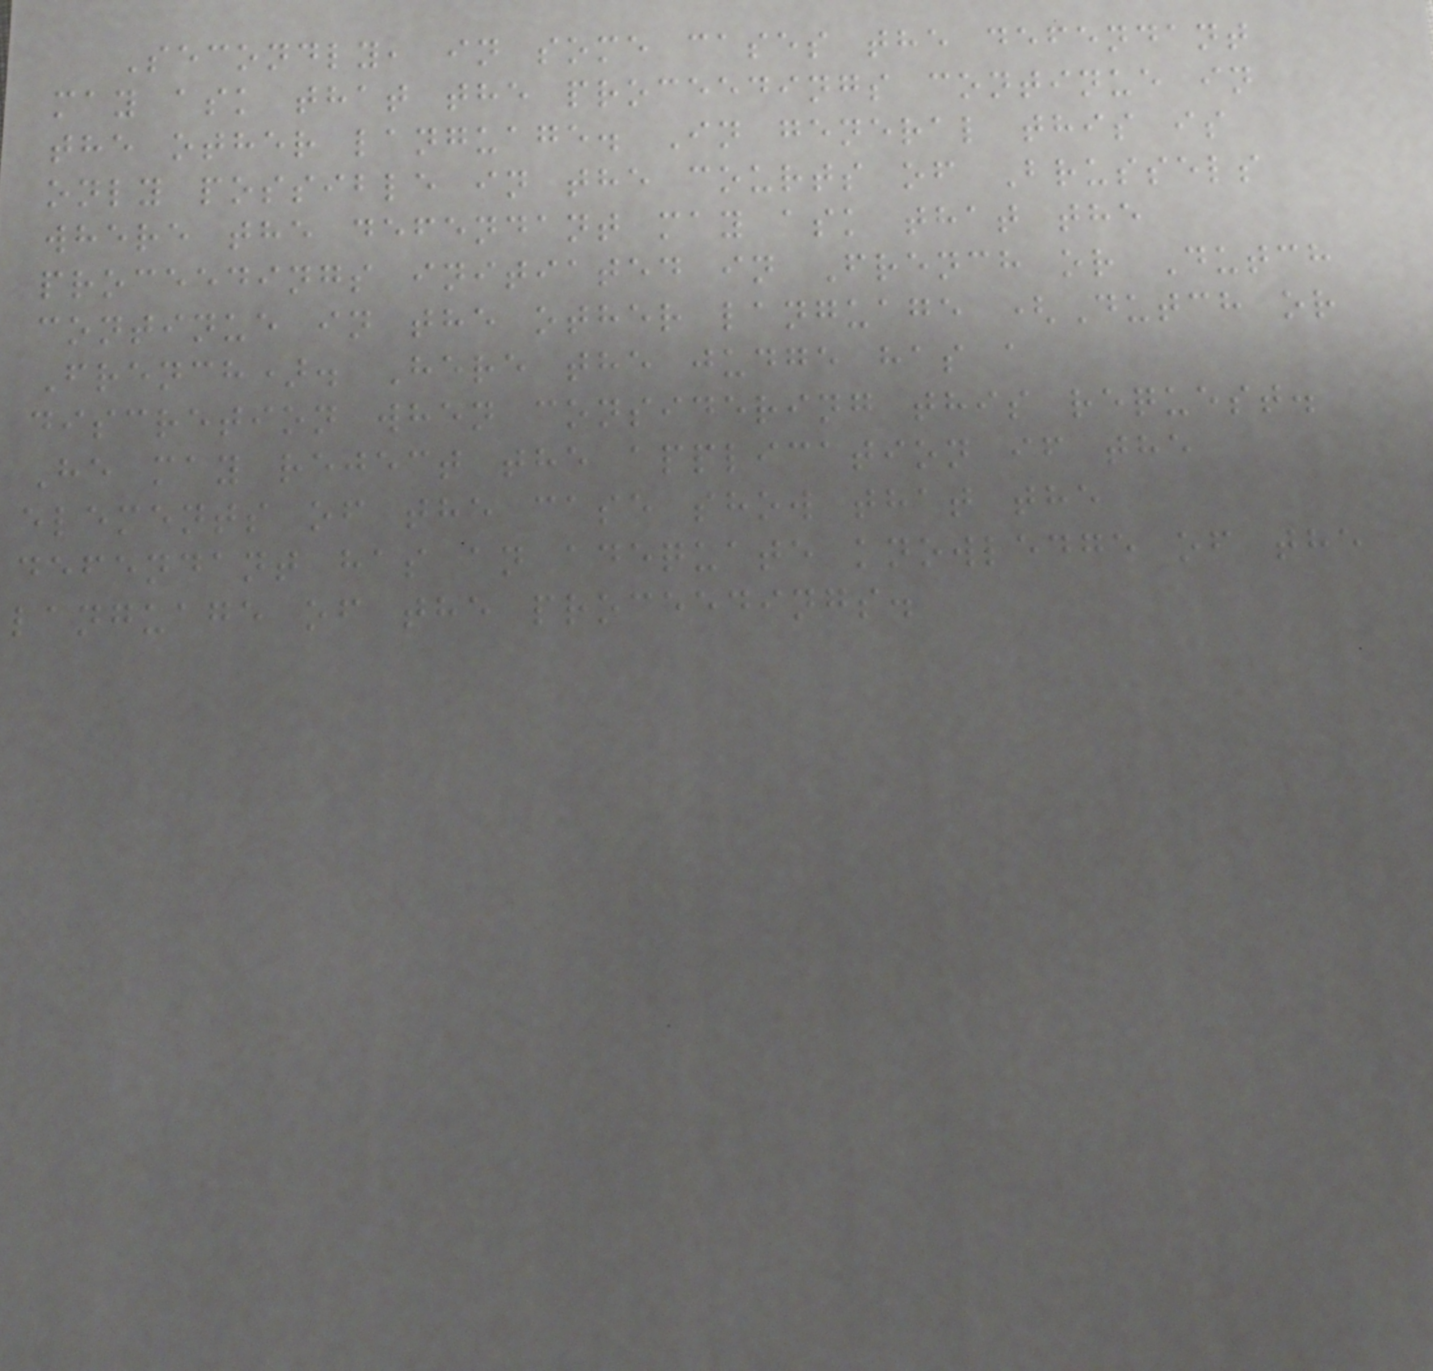Secondly, in some cases the defendant
may ask that the proceedings continue in
the other language. In general this is
only possible in the courts of Brussels
where the defendant may ask that the
proceedings initiated in French or Dutch
continue in the other language (Dutch or
French). Here the judge has a
discretion when considering this request.
He may reject the application if the
elements of the case show that the
defendant has an adequate knowledge of the
language of the proceedings.
